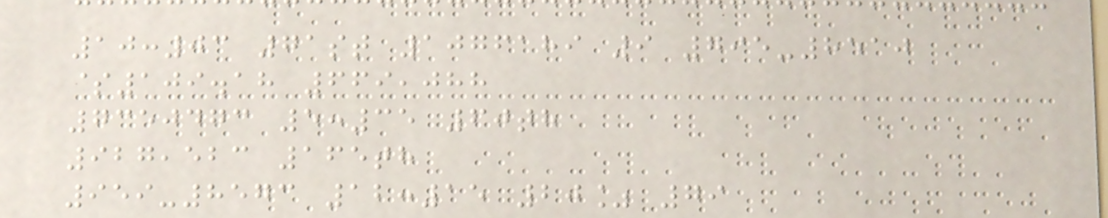10:03 71st 1076189 9 795-8510
$109.18 669,088
7350473 5:35 60th
927,523 165th
959-8573 12:15 20% 79
